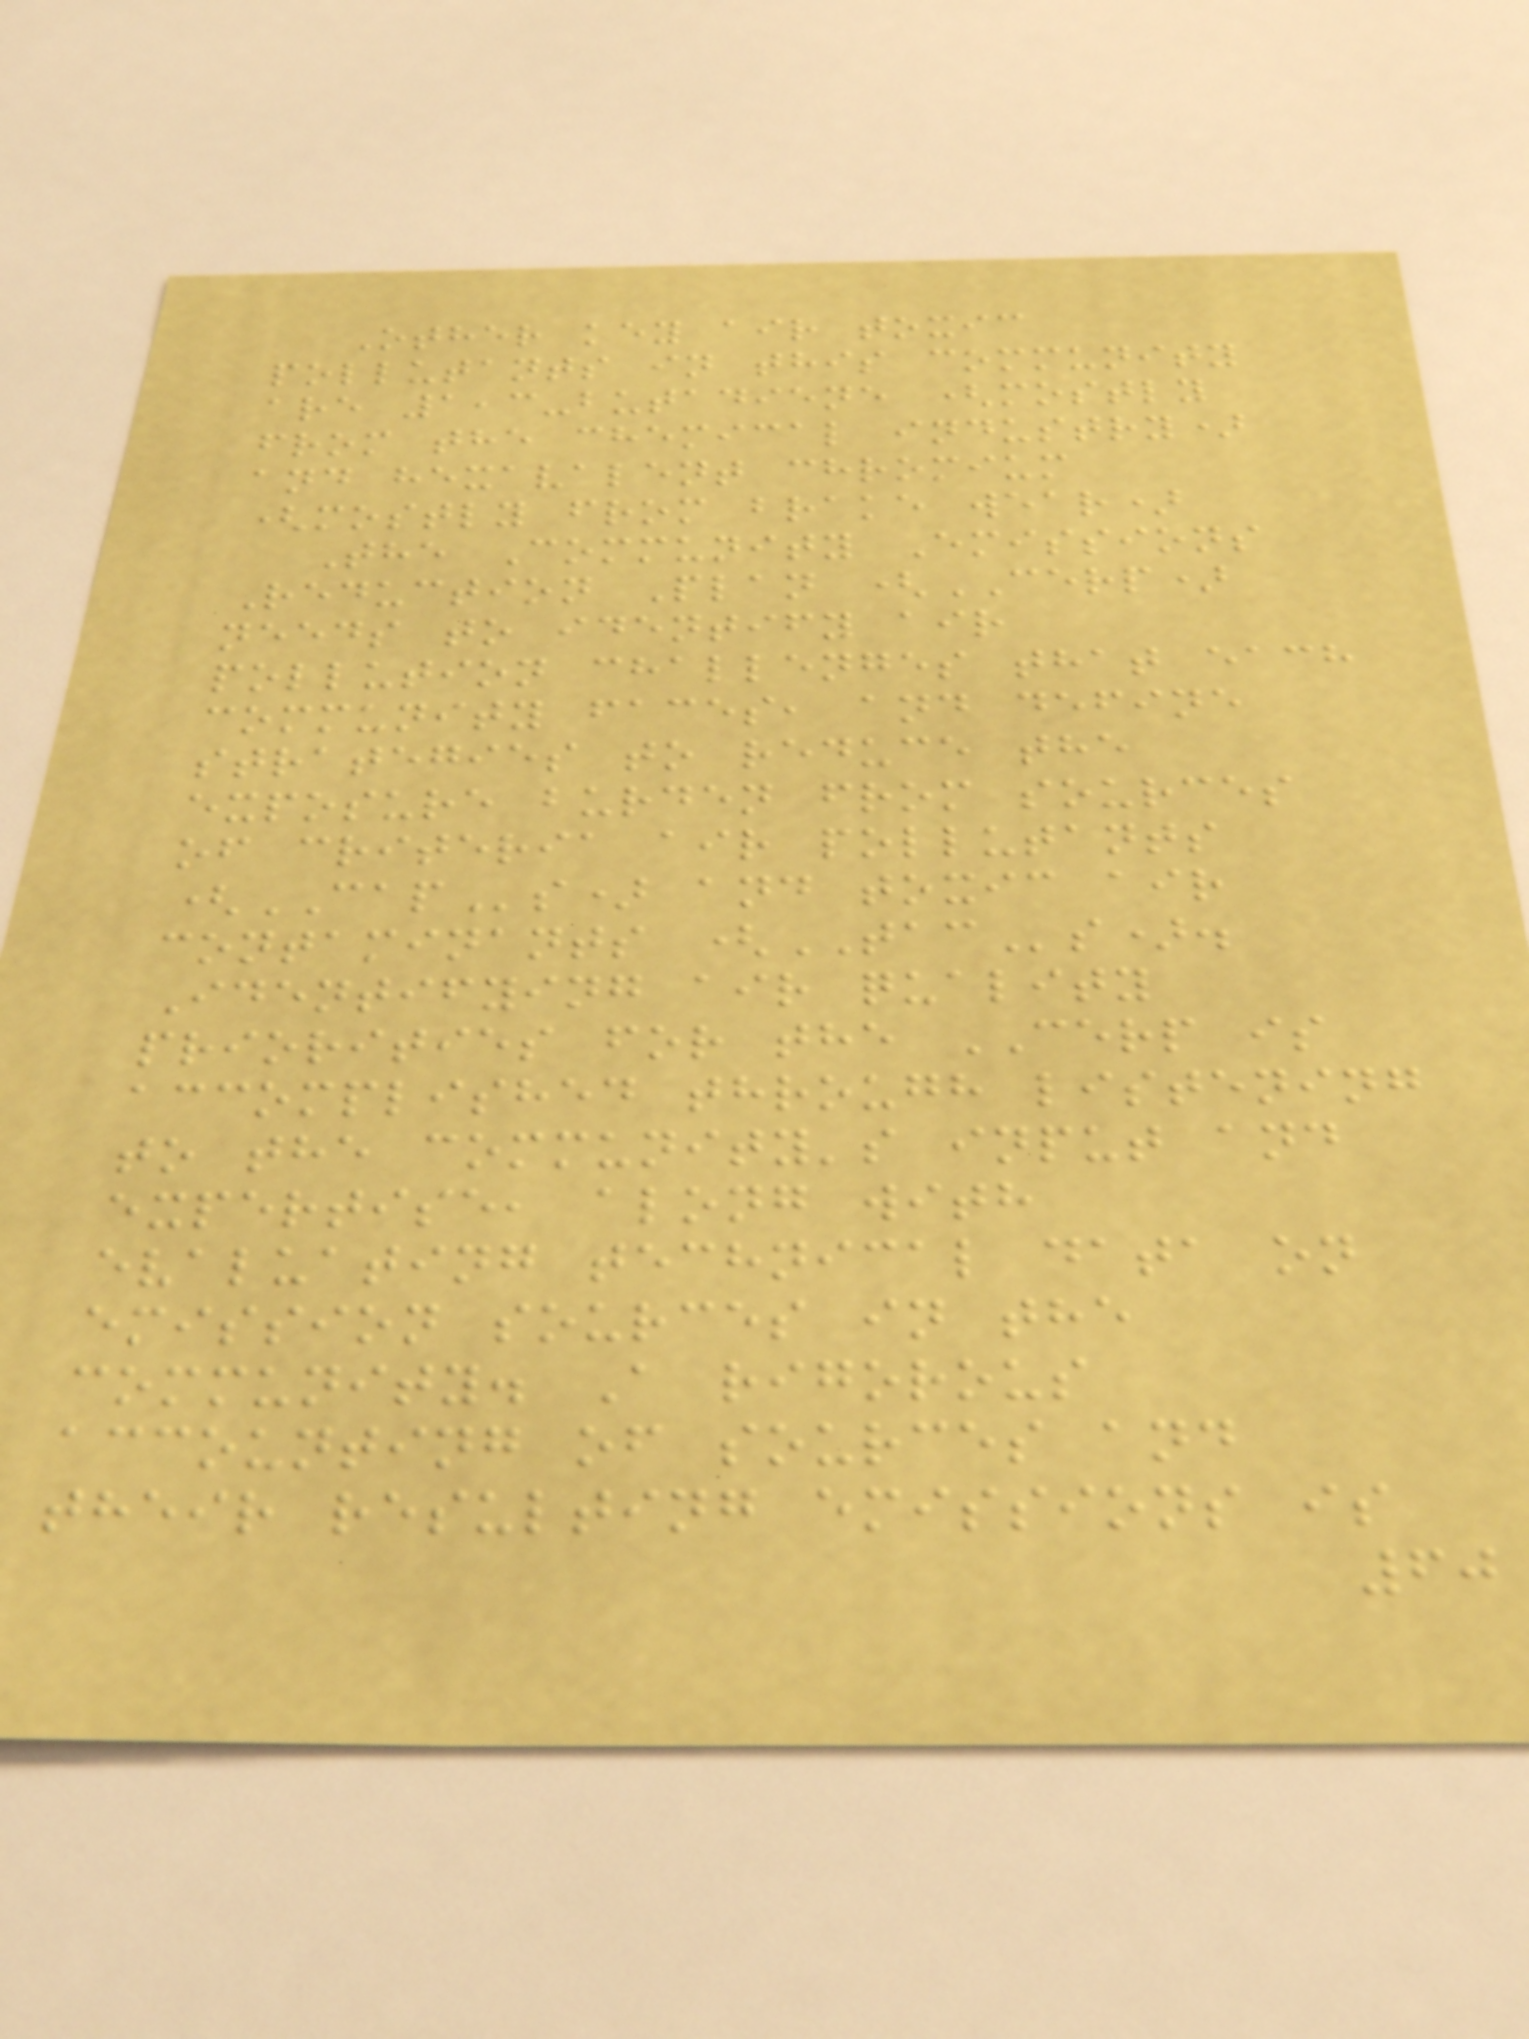Other key air toxic
pollutants in this community
are 1,3-butadiene (mostly
from the chemical industry)
and hexavalent chromium
(mostly from brake wear)
The Community Emissions
Reduction Plan (CERP)
needs to identify air
pollution challenges that each
community faces, and define
strategies to reduce the
exposure burden from sources
of criteria air pollutants
(CAPs) and toxic air
contaminants (TACs).
Identifying air quality
priorities for the CERP is
accomplished through listening
to the community's input and
expertise, along with
evaluating technical data on
emission sources in the
community. A rigorous
accounting of sources and
their resulting emissions is
60
